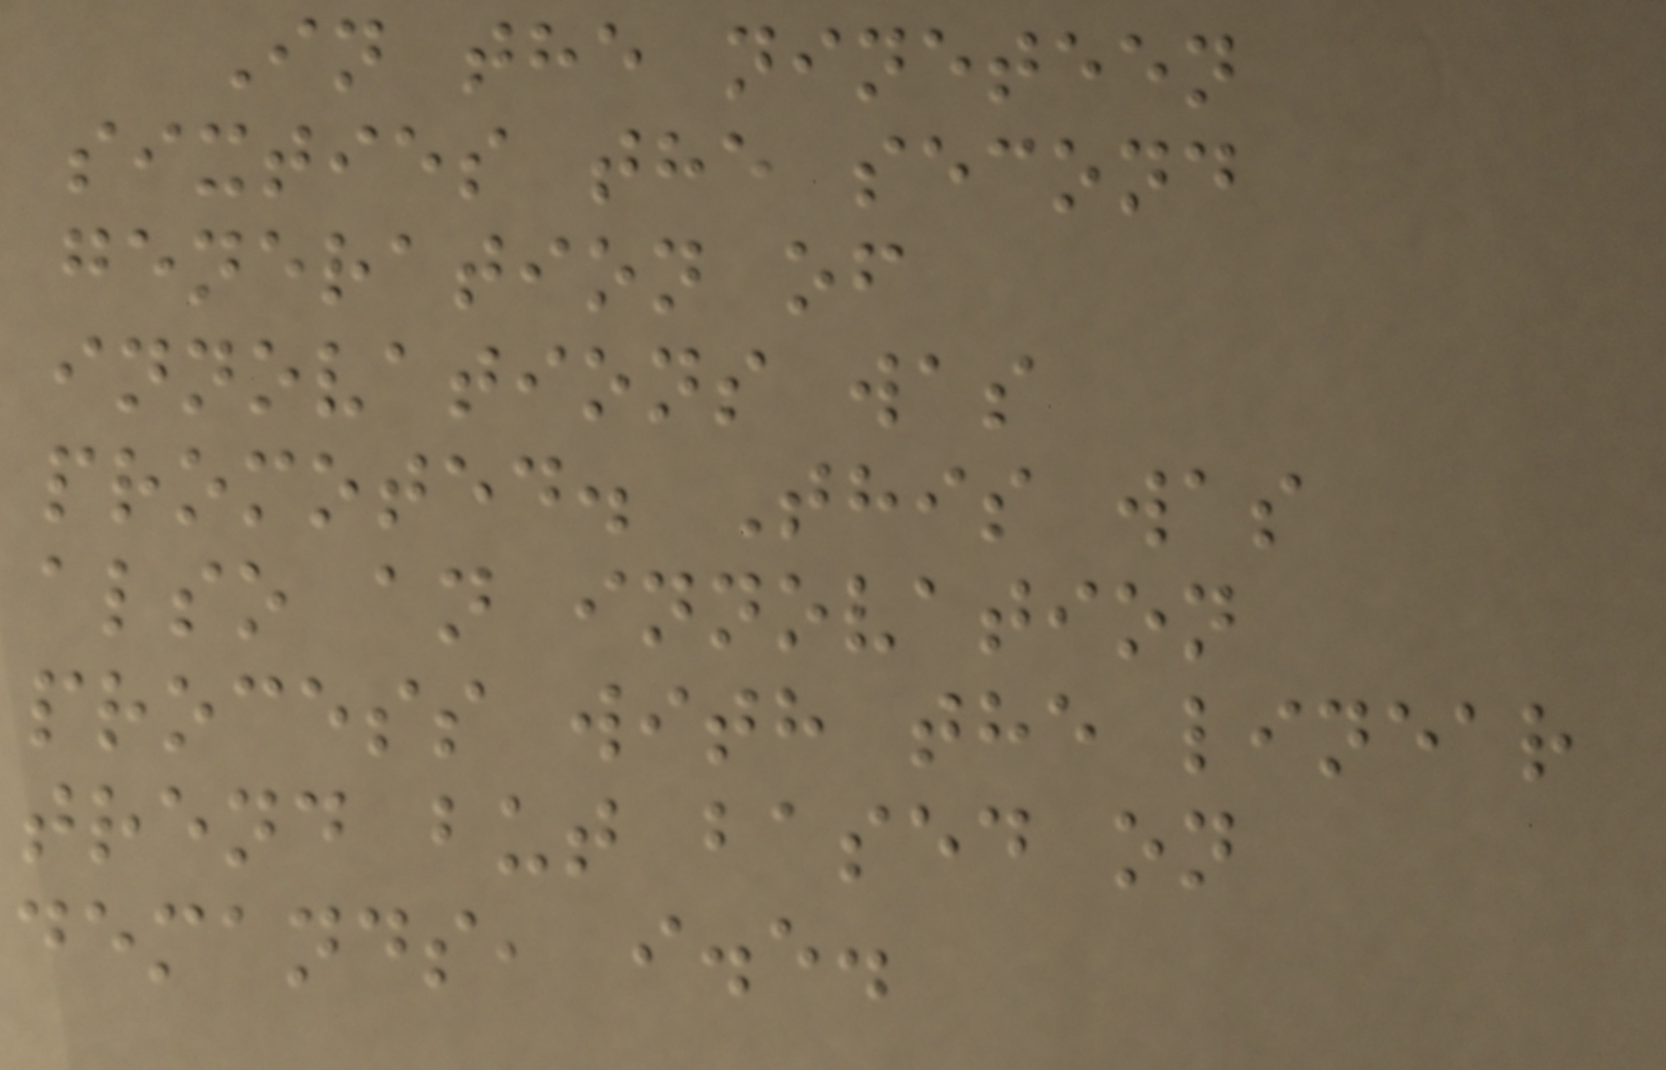In the nineteen
sixties the second
generation of
innovations was
promoted. This was
also an innovation
process with the linear
trend but based on
demands, i.e.
